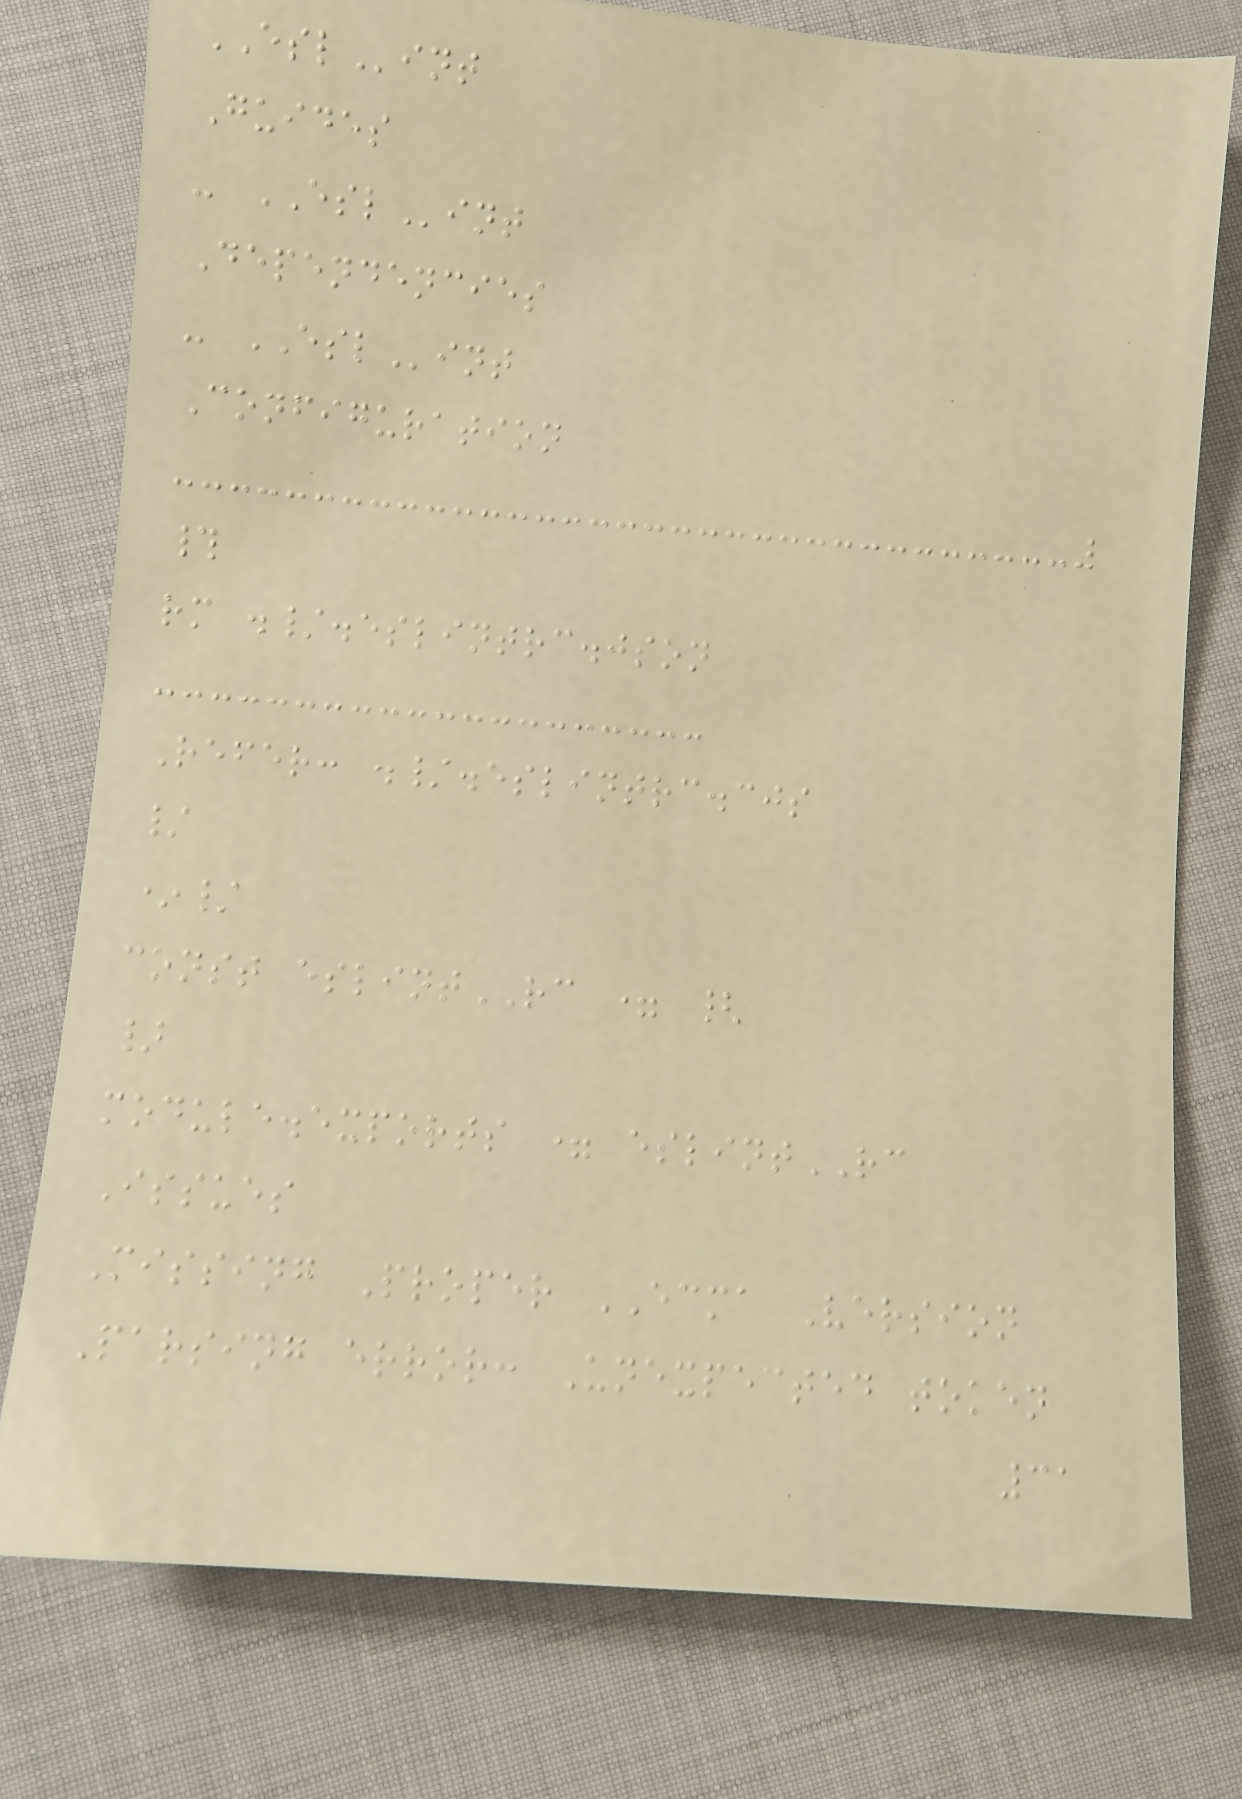ESLint
Guides
- ESLint
Dependencies
- ESLint
Configuration
#
rm ./.eslintrc.json
Refer: ./.eslintrc.cjs
/
*/
const eslintRC = {
}
module.exports = eslintRC
Issues
Missing Proper ECMA Version
Parsing error: Unexpected token
31
